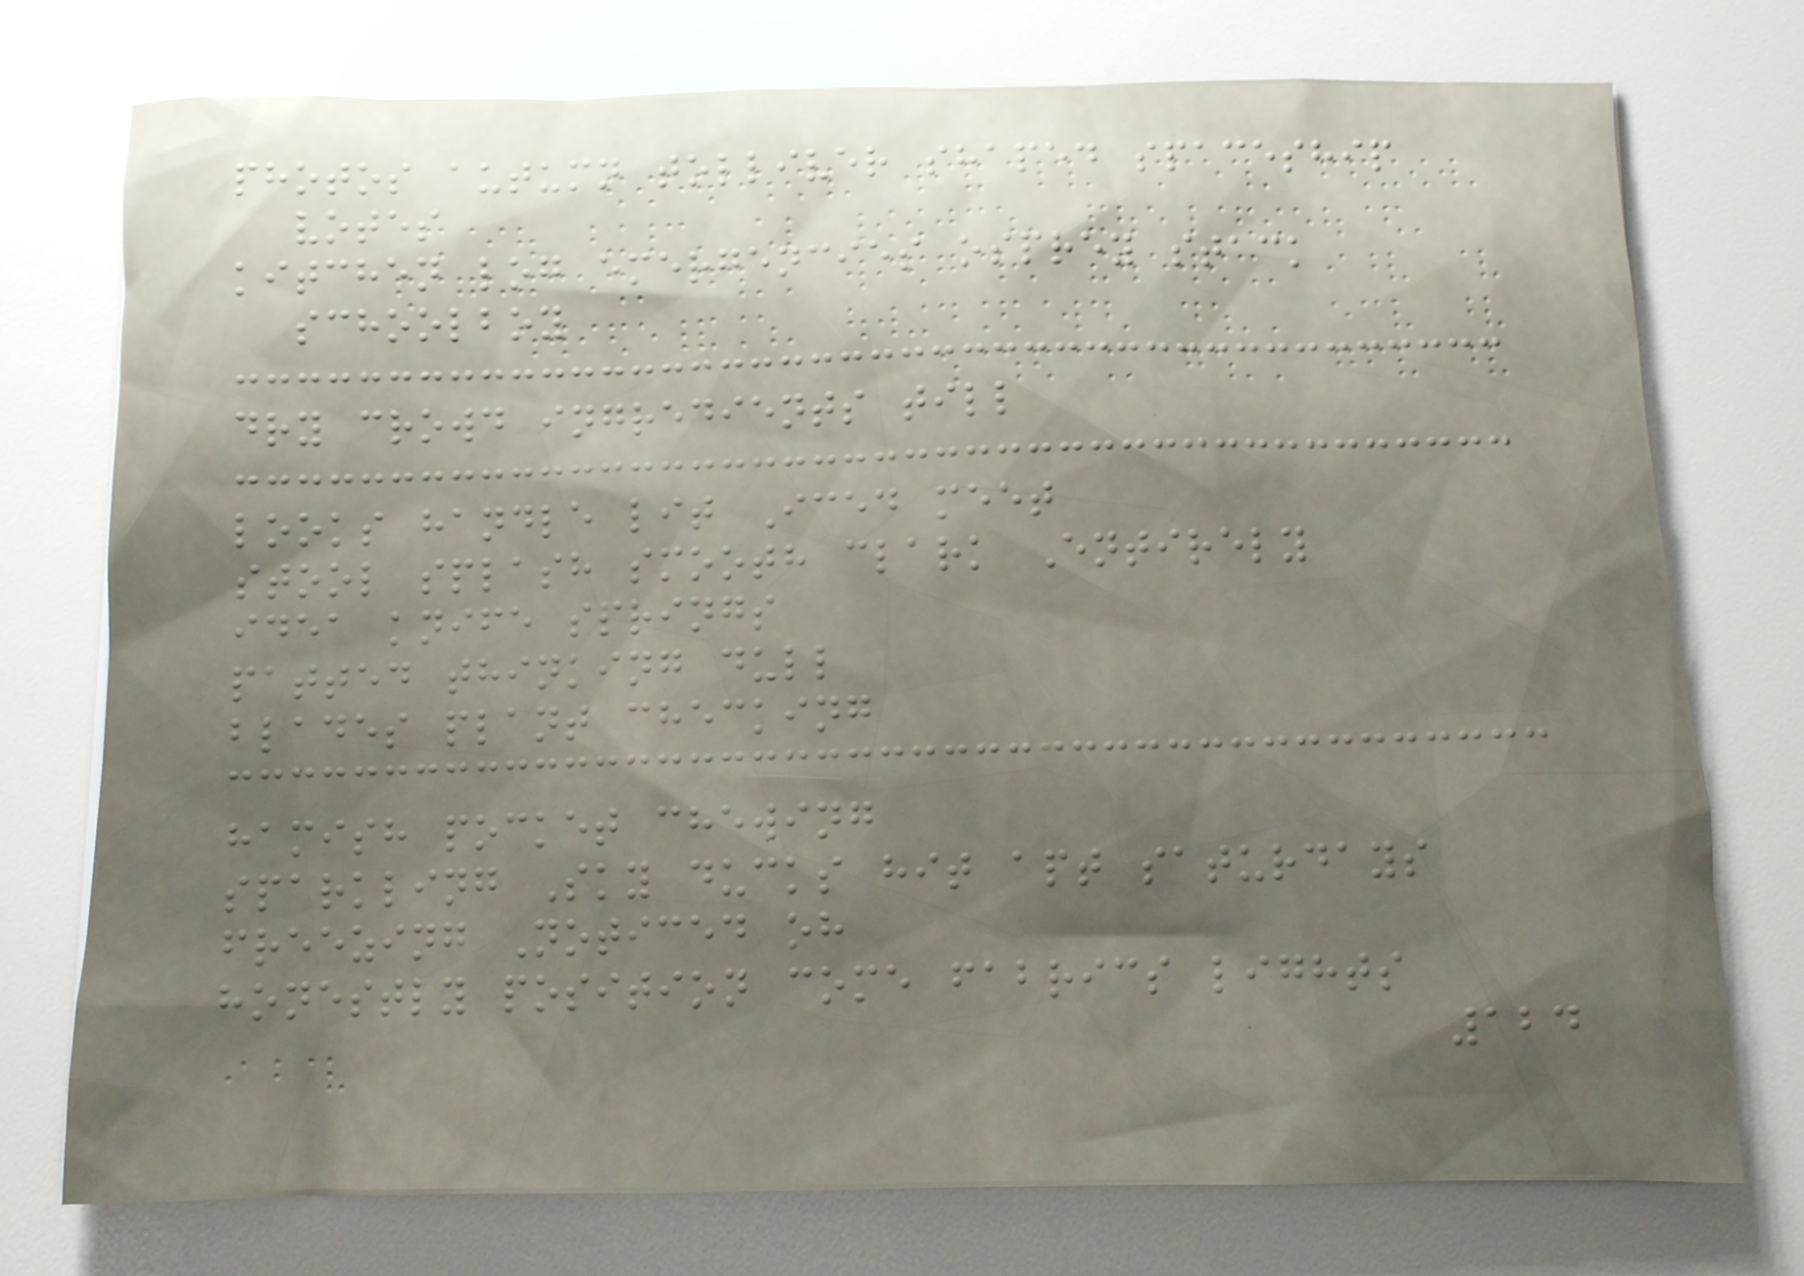photos autumn tolliver shaped spaceship
votes
kitchen log emergencies osprey stack
schoolboy
dry crowd ingredients till
looks handle lit Iced meet
stool splash smooth clark Entirely
idea knife springs
patted thinking dull
blades plant checking
hamish pocket chewing
sparkling Sky ducks hit apt saturdays
freezing Noticed oh
honestly position come fabrics lights
124
